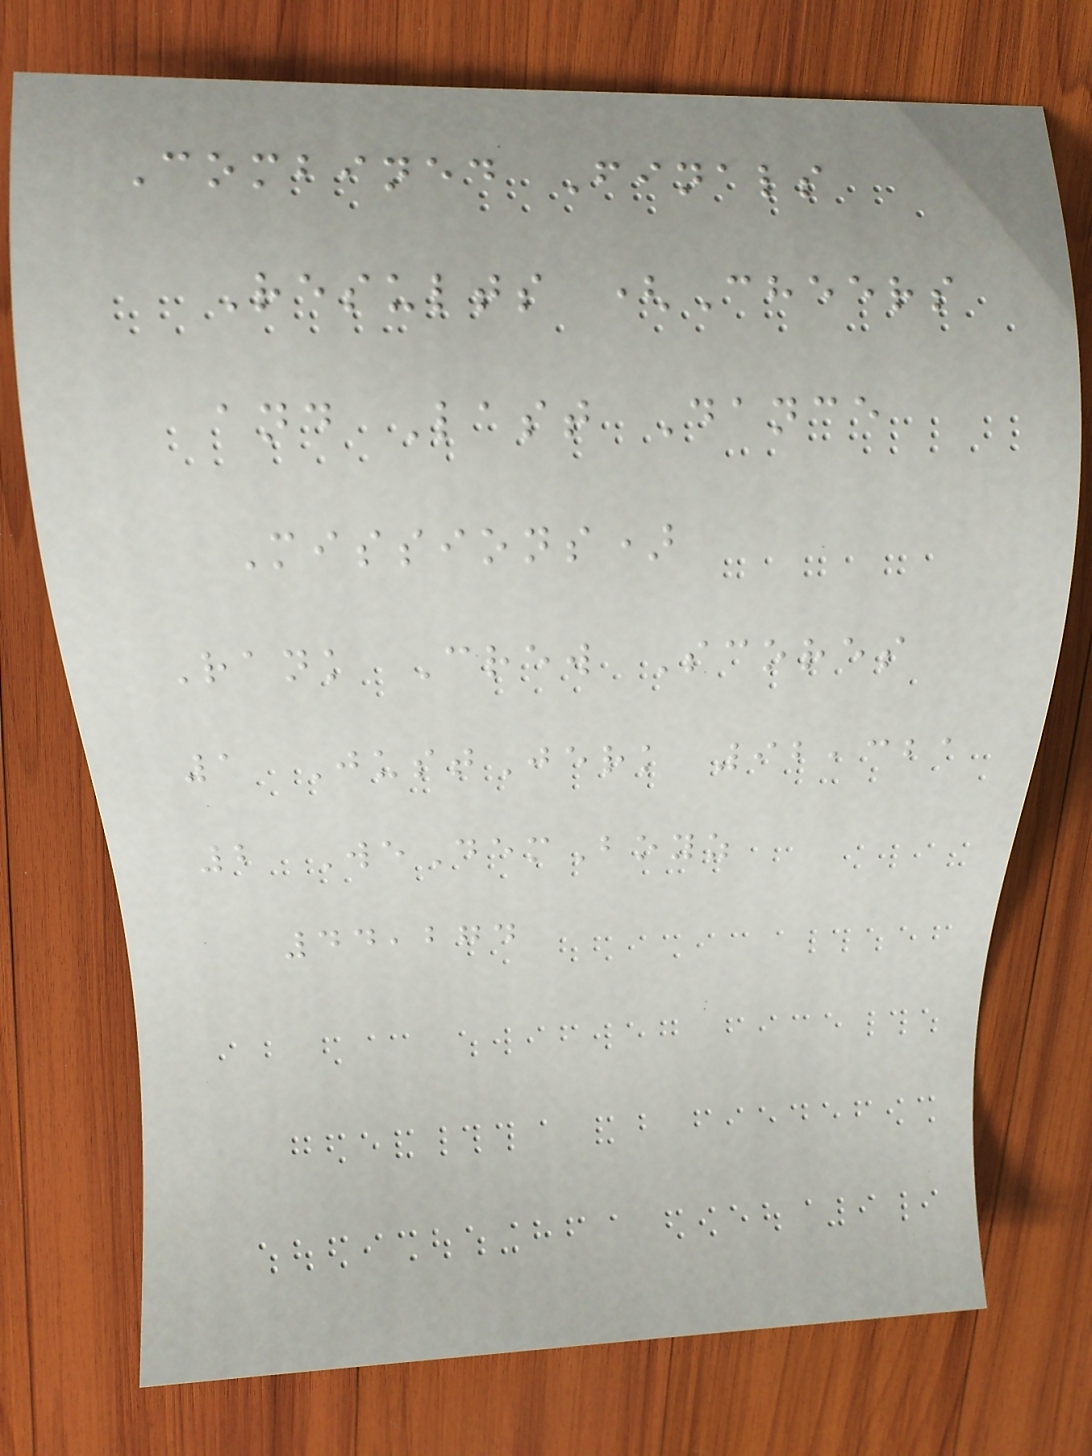Combined Finals
Results (Cheers
and Last Dance
Missions)
Rank Crew Scores
1 JustJerk 92,321
2 WeDemBoyz
44,274
